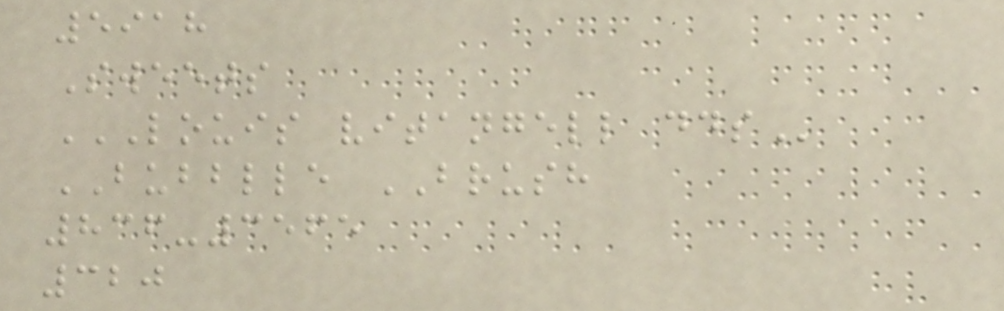5918
Sweets
LOUIS VITANGELL DDS
BUBBLLE BRUSH
836-3565
320
